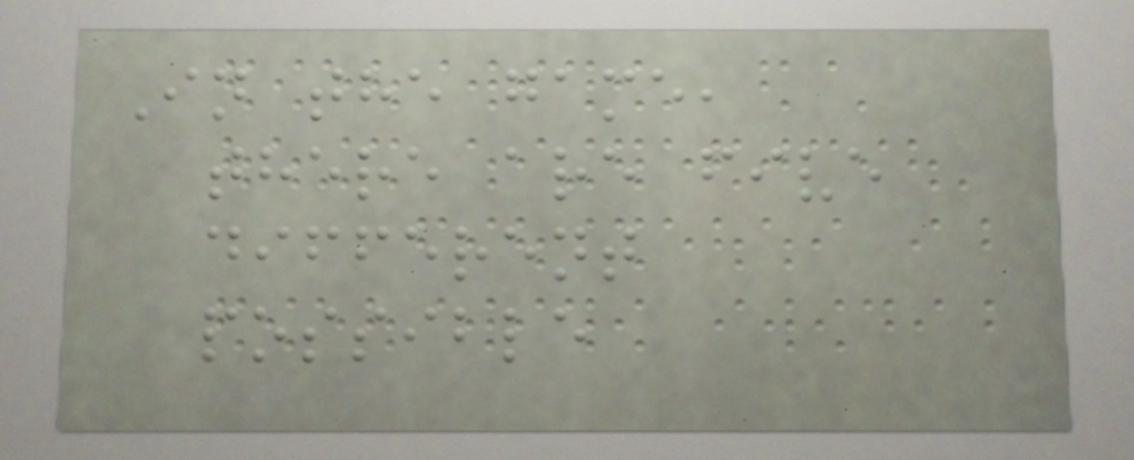In the game,
there are five
different
possible
